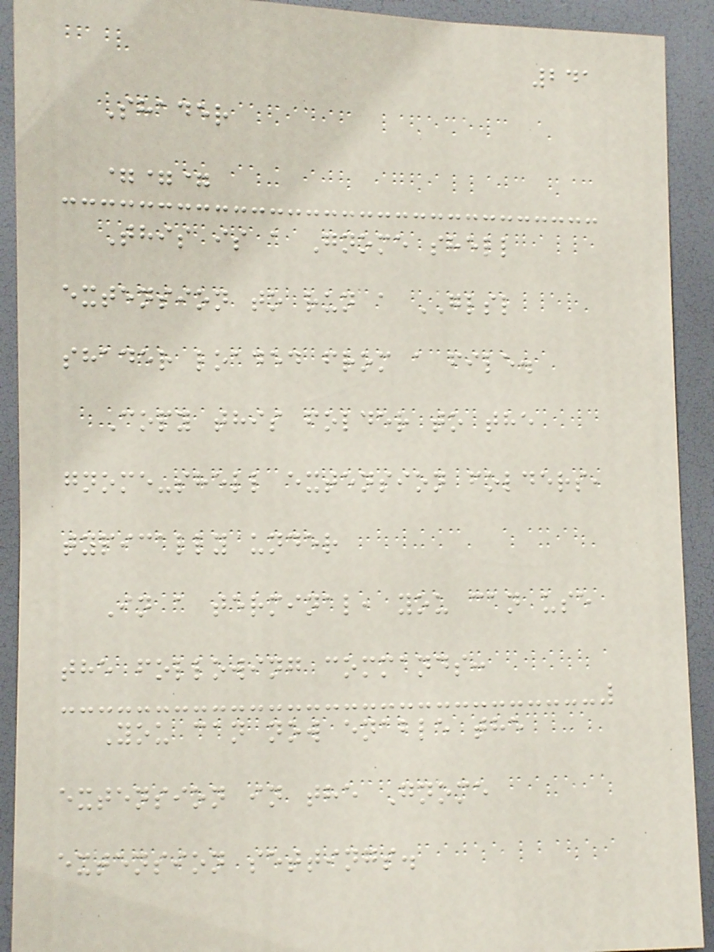241
Shader
===
This is a Gnome shell
extension to run a GLSL
shader loaded from a file.
Copy this folder to the
gnome-shell extension folders,
typically under
In a terminal, you can use
the following commands:
You can now enable the
extension in the Gnome
extension settings.
